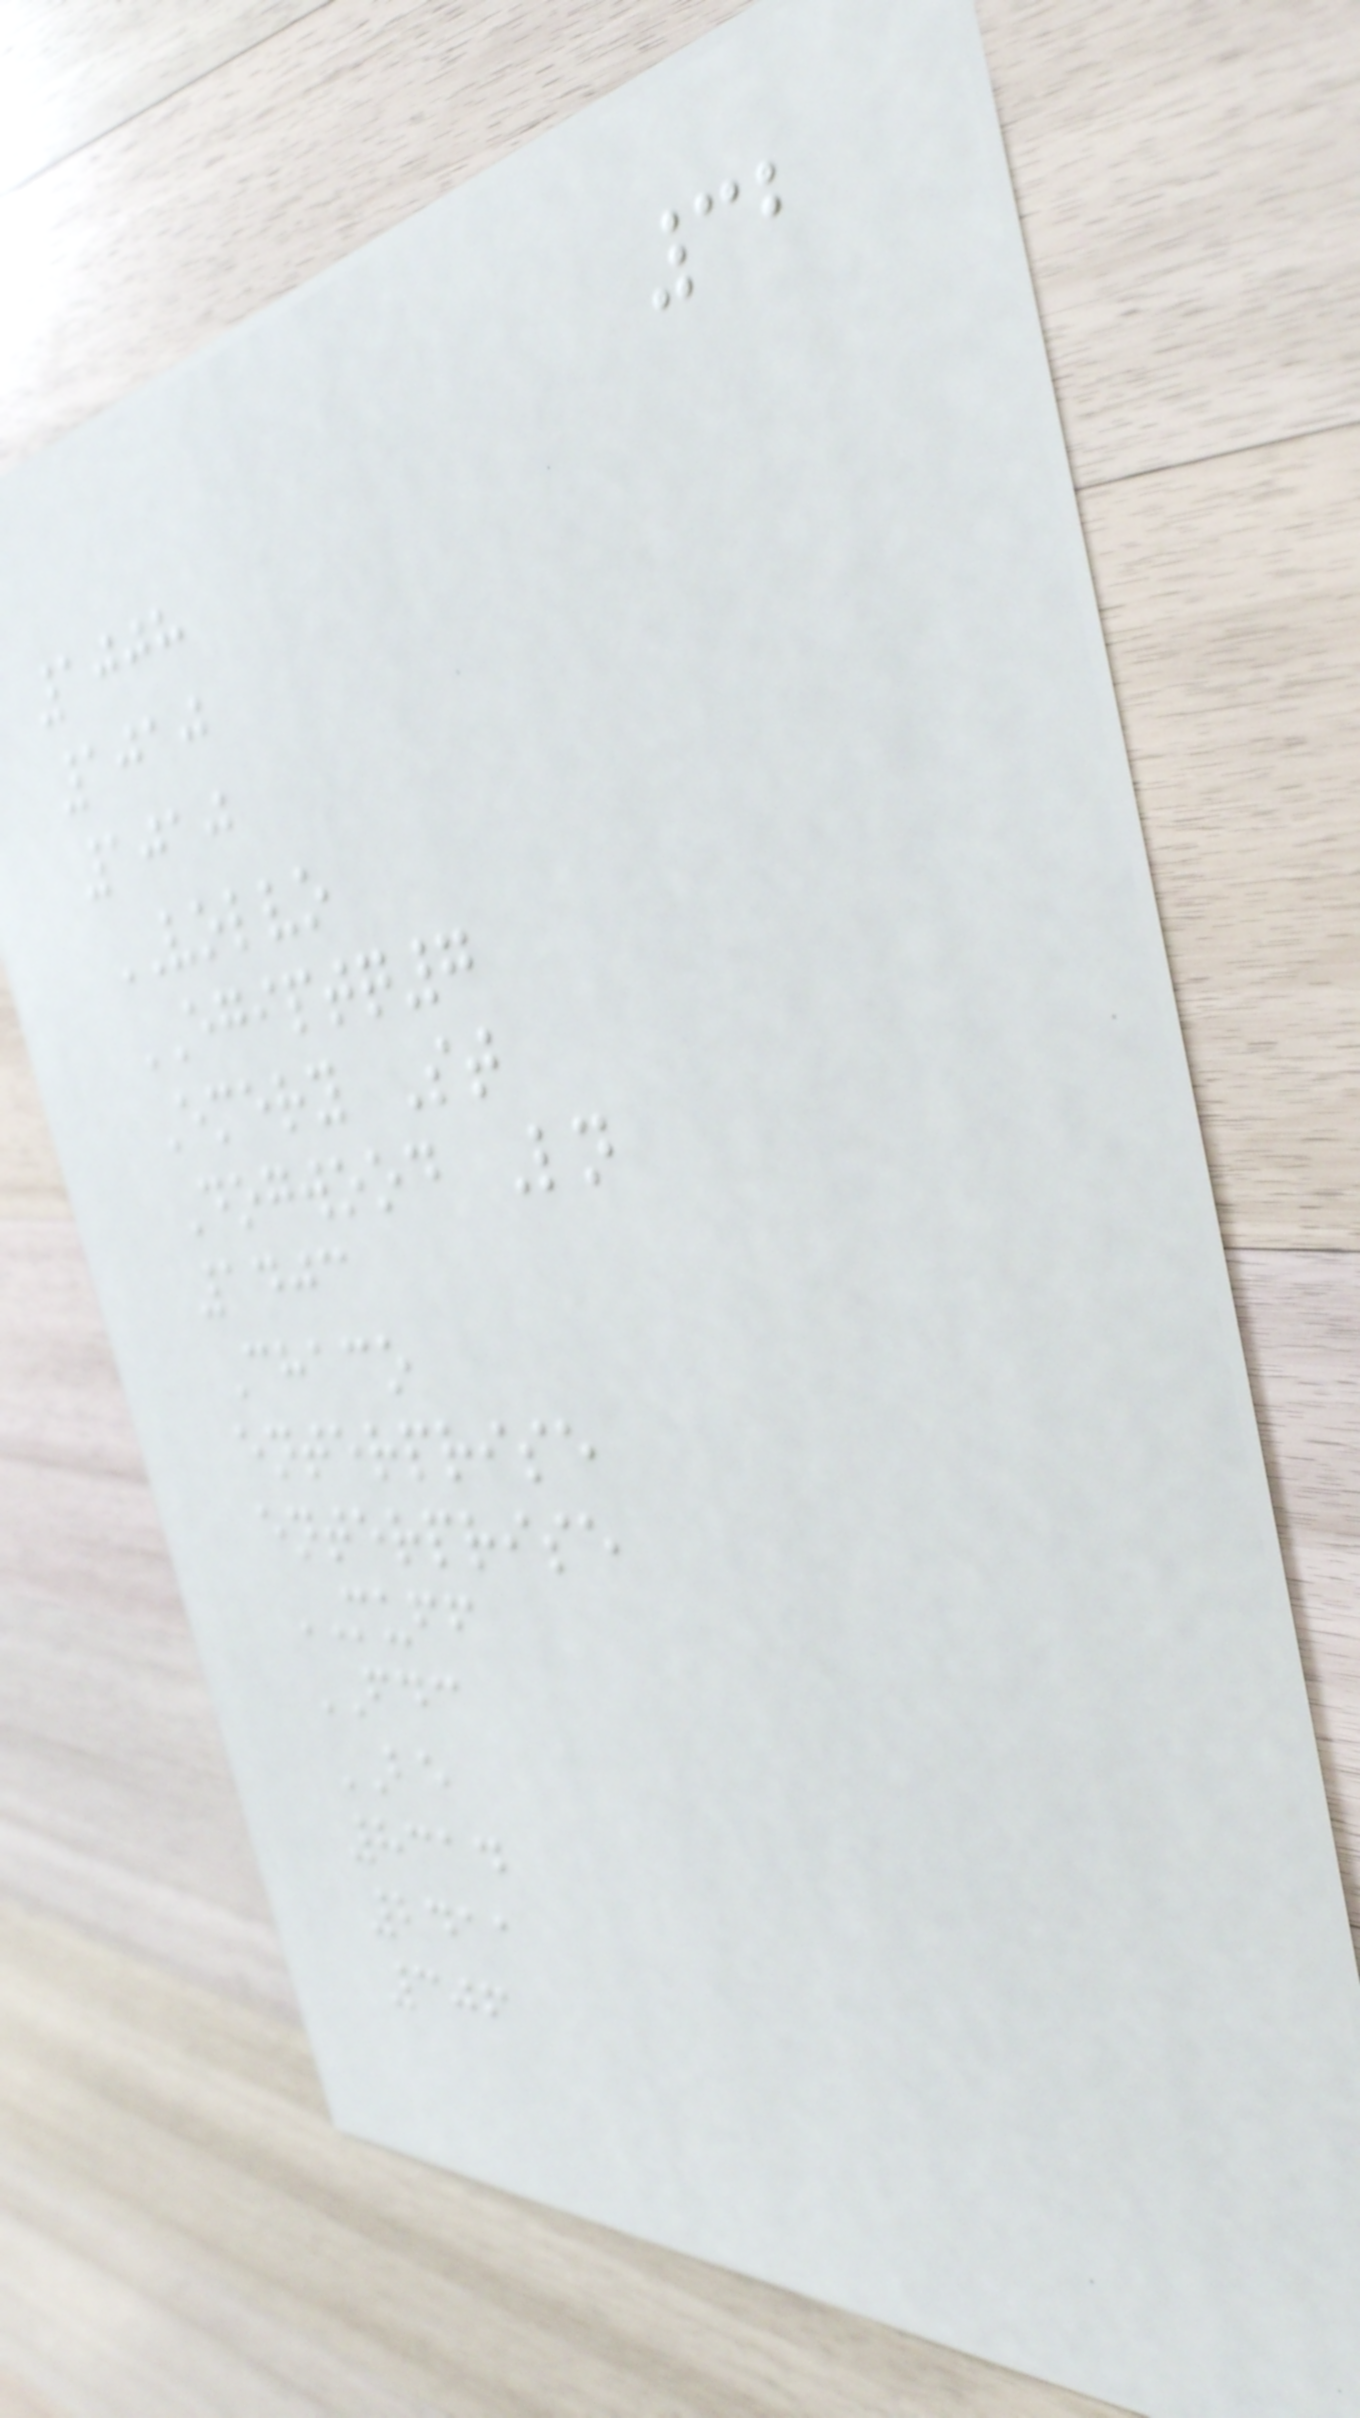32
1008
1010
1010
VOLVO
EGIPTQ7
Emery St
Dogwood Ln
1403
Chaco
enterprise
enterprise
MUFF
FDC
BE
8314
2411
306
